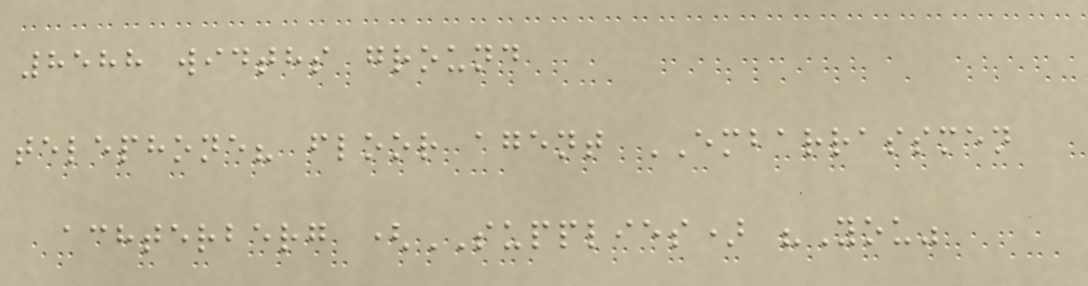8588 widths ground
telephone? floor agent EMBARRASSMEN
achterberg (SUPPLIES) "You"
